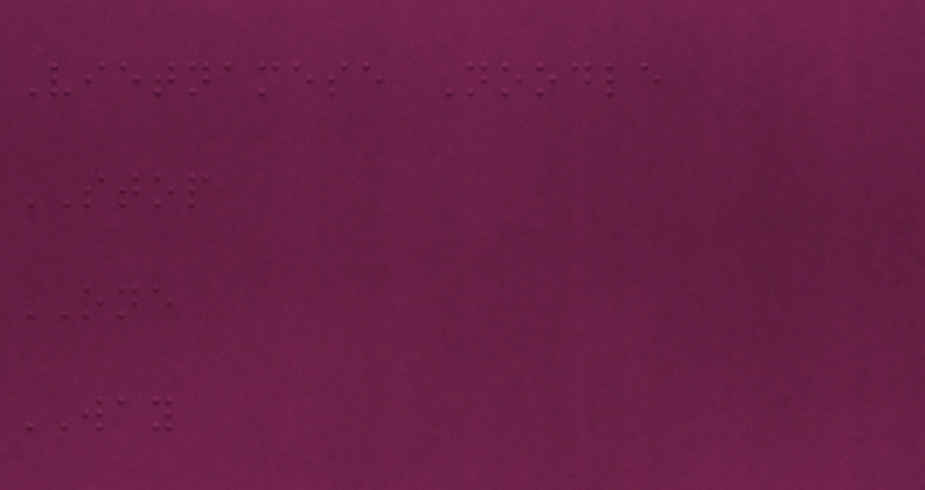Vietnamese Noodle
STOP
ONE
WAY
